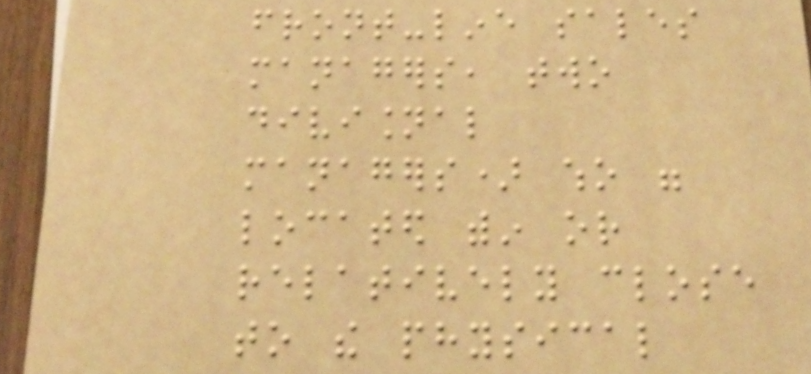front-line sales
managers, two
divisional
managers) who were
located within or
relatively close
to the physical
